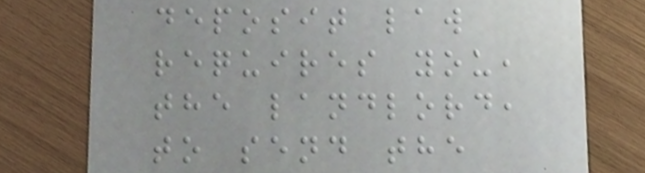deposit law
requires you,
the landlord,
to send the
